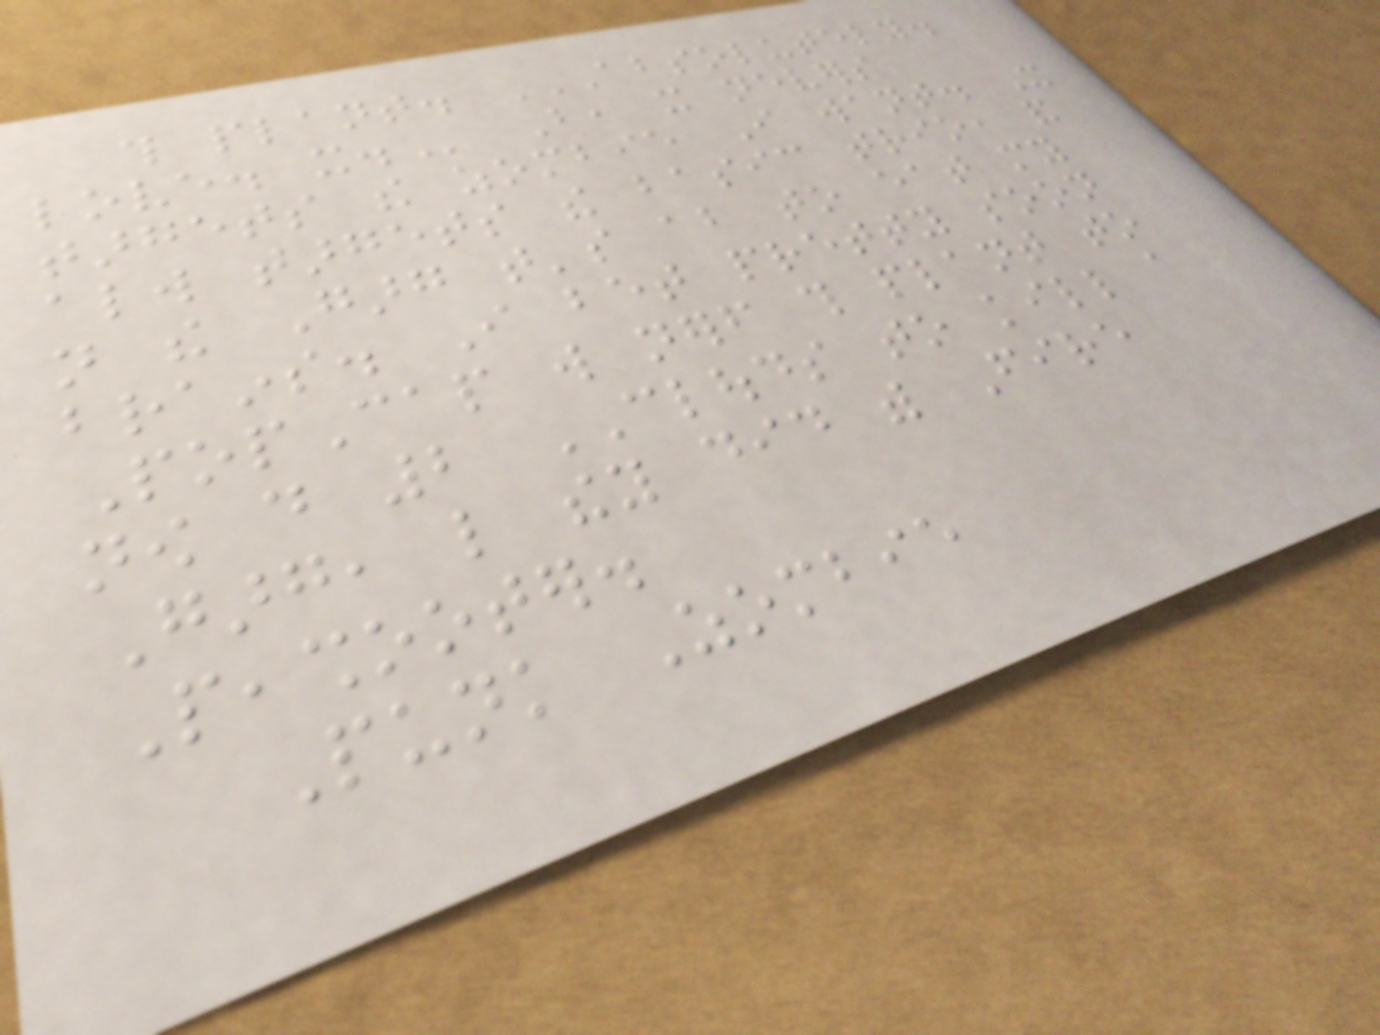this plant. ABSOLUTELY.
LOVE. IT. But, it nevers
targets the zombie I want. It
always targets the basic trio, and
not the Garg that's about to eat my
brains. I bet pretty soon
PopCap will nerf this plant to
now do 2 CLOUDS to kill a
Garg, like they did with Fire
Peashooter.
Punk Zombie
